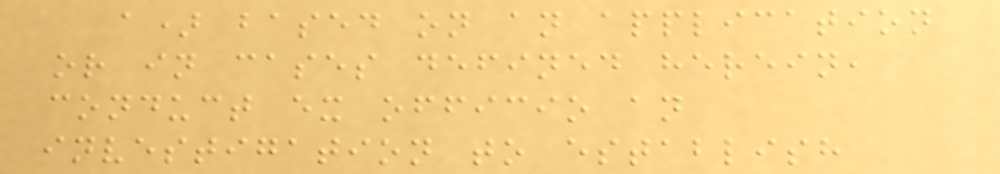a) based on an application
or in cases defined herein,
conduct ex officio an
investigation to establish
